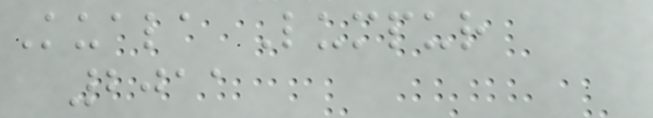Kuala Lumpur
2011
